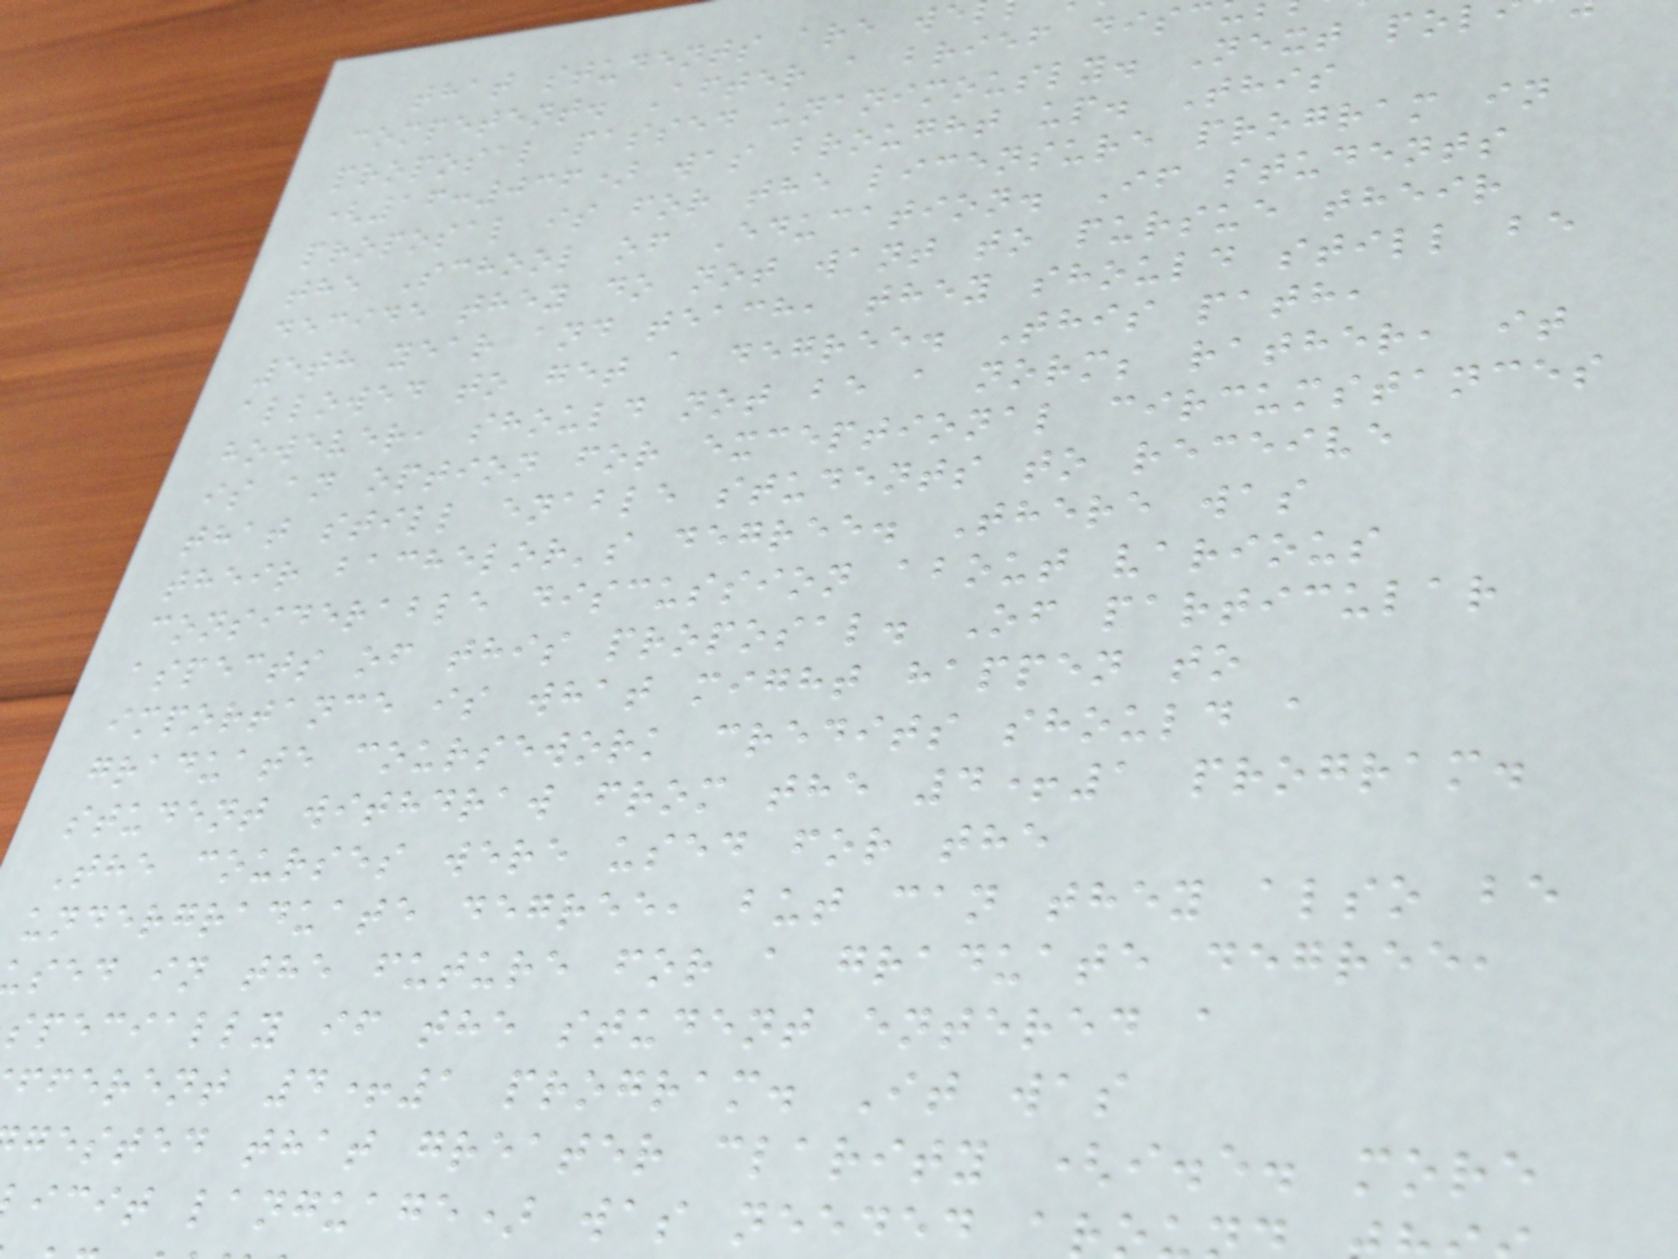that students are we
competent. After a brief disc
proposal passed unanimously. Next pol
(16:036) was brought up. This
proposal is for the licensure program in
the School of Education. If students
decide they do not want to pursue their
5th year and teach, they should still be
allowed to get a degree. This path,
however, should not be a norm; rather, it
is an option for exceptional circumstances
that still enable students to receive
their bachelor's degree. There was
considerable discussion about various
aspects of this proposal. Of particular
importance is what might happen to
graduate coursework credits should a
student withdraw from the 4+1 program.
The courses were used for the
undergraduate degree, but can they also be
sed in the future for a graduate degree,
specially if the student entered a
fferent 4+1 program. It was
gested that greater clarity (i.e. more
icit language) was needed ar
